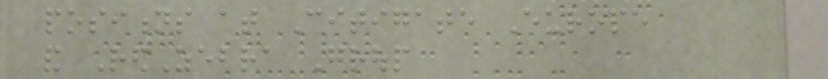positions at Citigate Europe
and RedZebra Group
